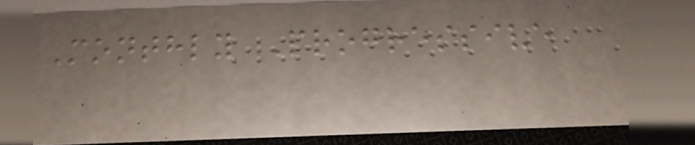Monthly Progressive
